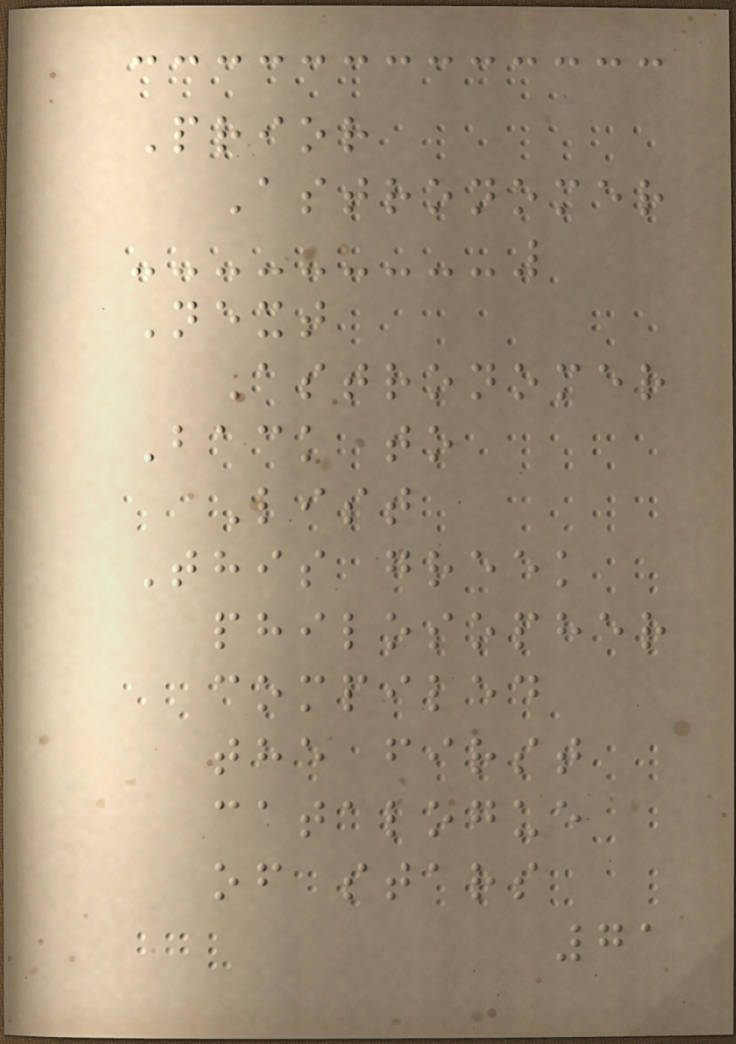Prior
Astronomer
Next
Astronomer
Back to
List
This greek
philosopher
compiled
the first
catalogue
of stars
71
